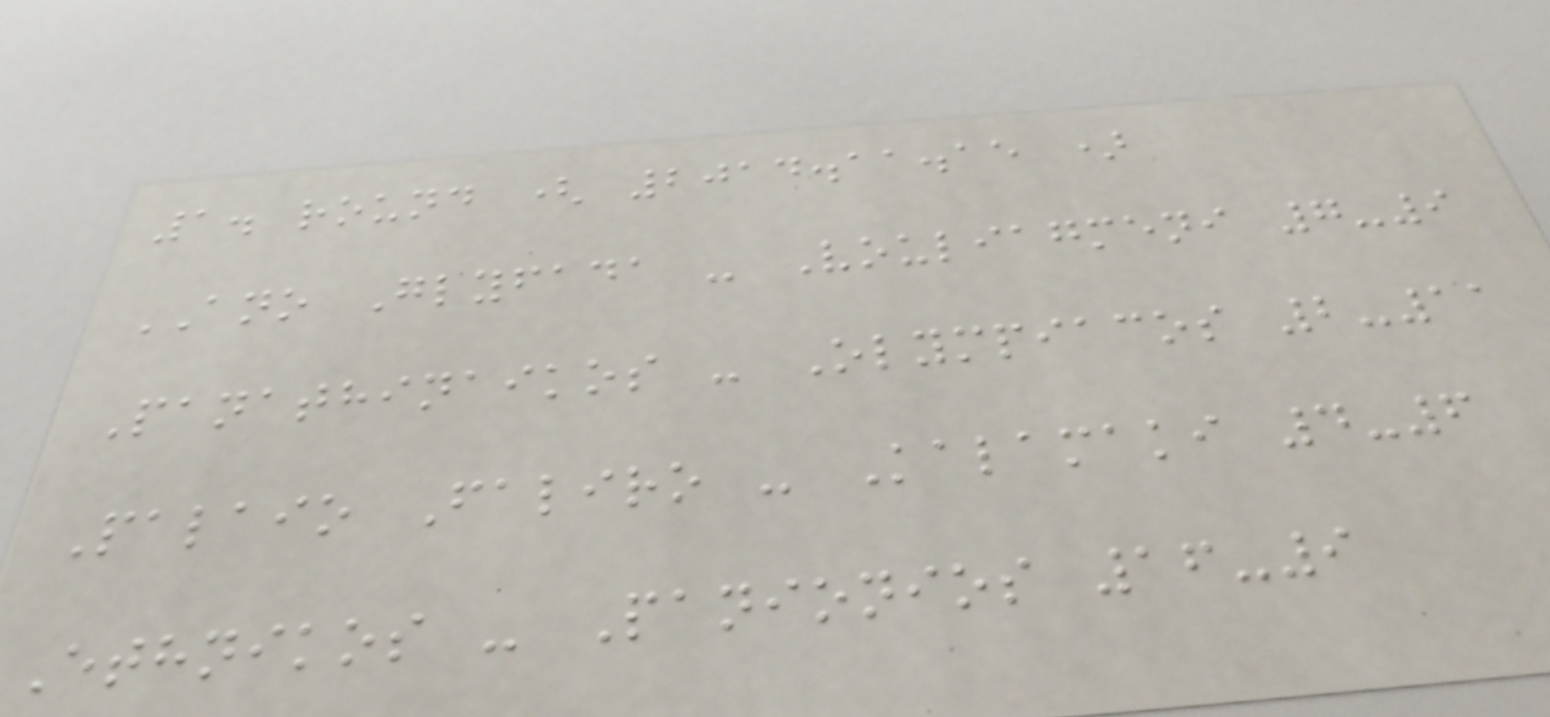1. round ( 2014.11.15 )
ANO Glyfada - Vouliagmeni 7-9
Panathinaikos - Olympiacos 2-11
Palaio Faliro - Kalamaki 4-6
Ethnikos - Panionios 16-9
